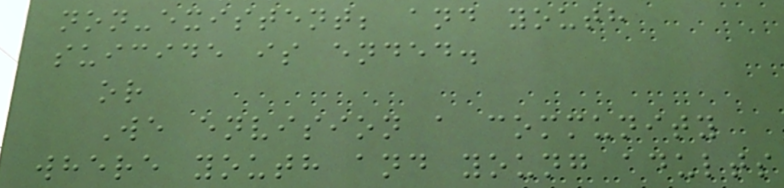non-existent; and youth
suicide is ended.
or
We envision a community
where youth and young adults
